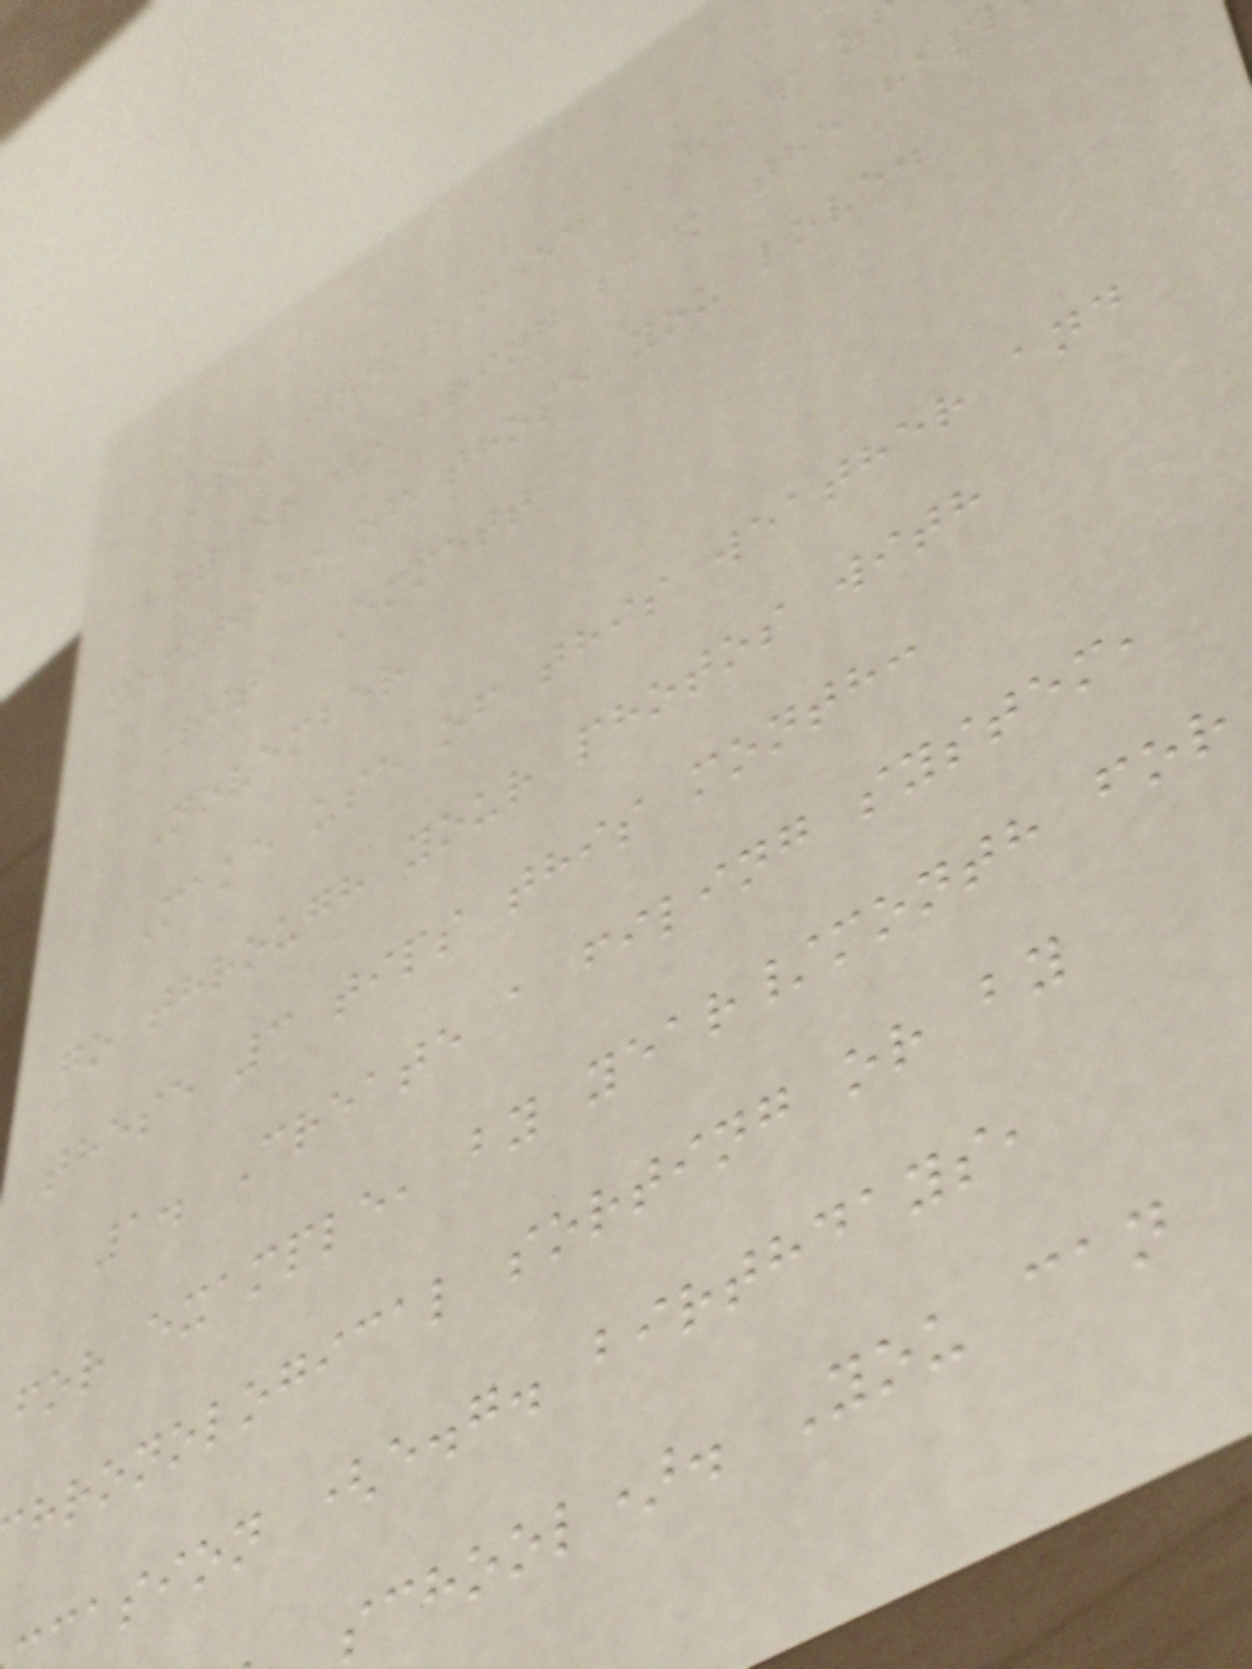You don't need a heap o
clutter to bring back the hap
memories of those you love.
Rita Emmett
November
Make use of this weather and
go through your photos with
these 3 tips this month:
1. Create a filing system,
for example, by year/month for
hronological sorting or by
casion (e.g. birthdays,
school). You can
